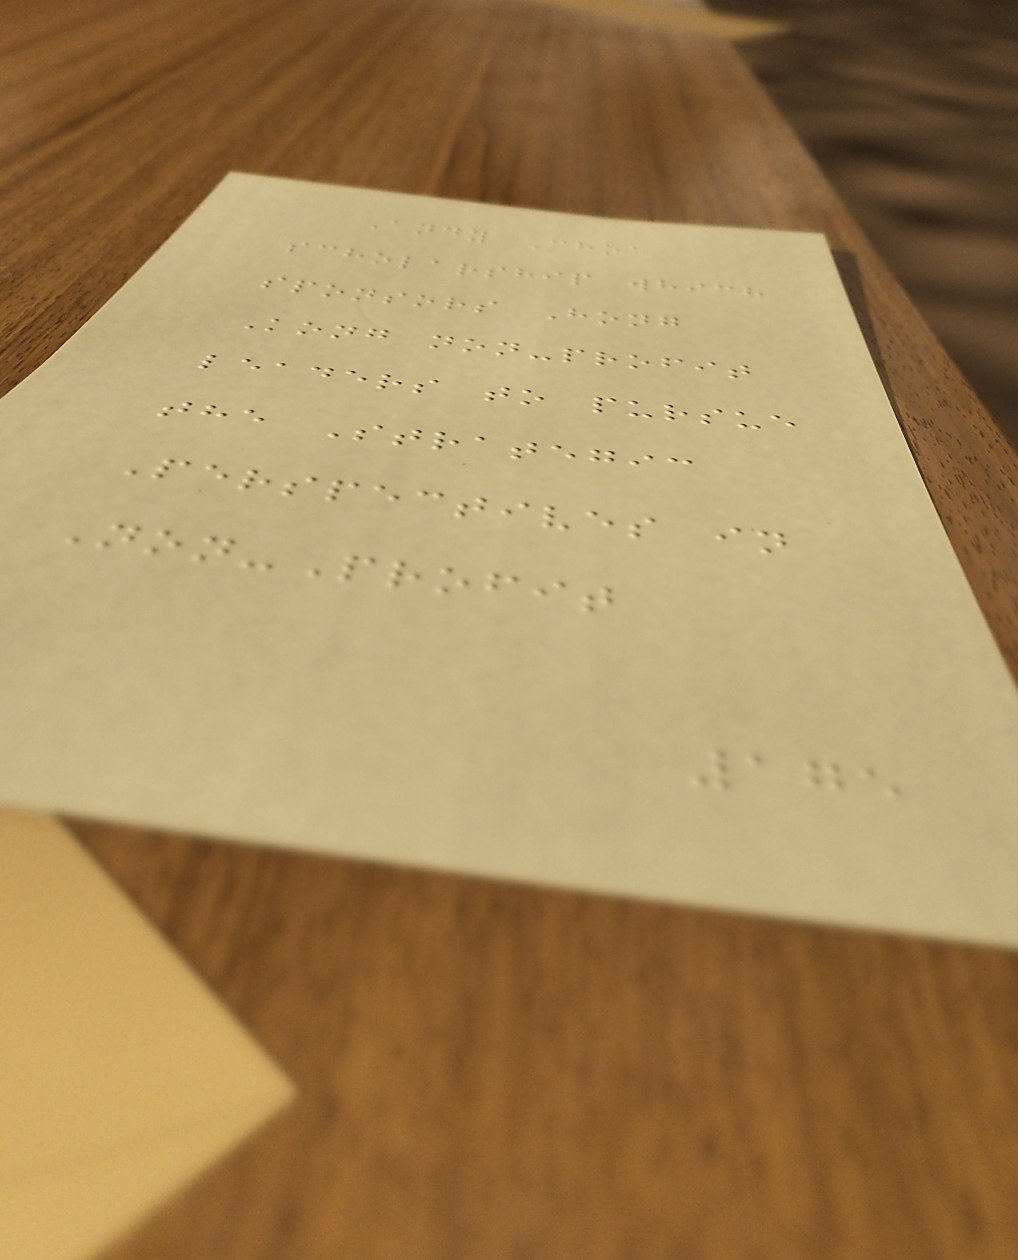Andy Choa
scholarship which
sponsors Hong
Kong non-profit
leaders to pursue
the Strategic
Perspectives in
Non-Profit
175
